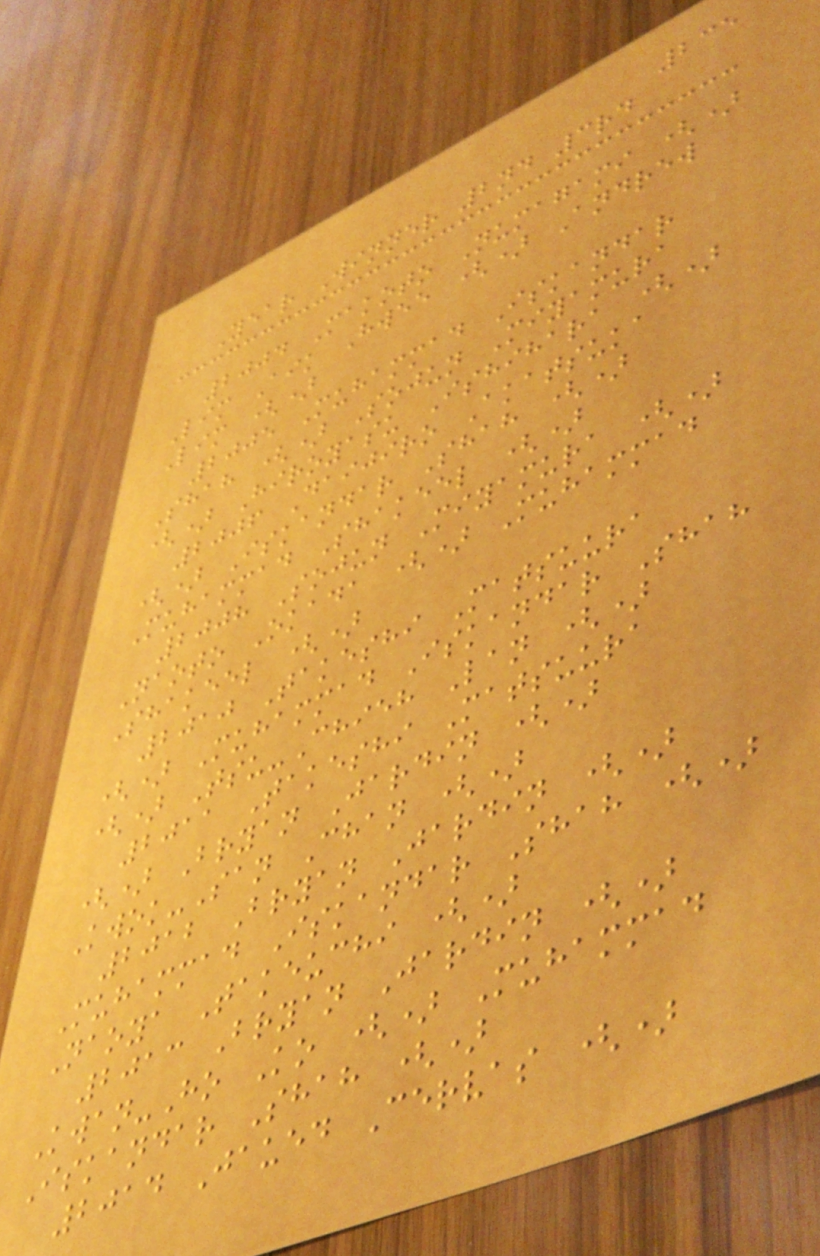235
Year Winner 2nd 3rd
2004 Makoto Numagami ()
Lim Aik Hwee () Andrew
Lim ()
2005 Muhammad Iskandar
Shah () Sojun Miyamura
() Hiroyasu Ishihara ()
2006 Daijiro Akatsuka
() Iskandar Shah ()
Muhammad Shakeel ()
2008 Sojun Miyamura ()
Naoto Okada () Muhammad
Shakeel ()
2010 Takeshi Matsuura
() Muhammad Iskandar Shah
() Tsu-Chieh Lan ()
2011 Takeshi Matsuura
() Bryan Jardin ()
Kwok-San Chan ()
2012 Bryan Jardin ()
Muhammad Iskandar Shah ()
Naoya Takeuchi ()
2013 Bryan Jardin ()
Kwan-Ho Ko () Muhammad
Iskandar Shah ()
2014 Jaued Cervas ()
